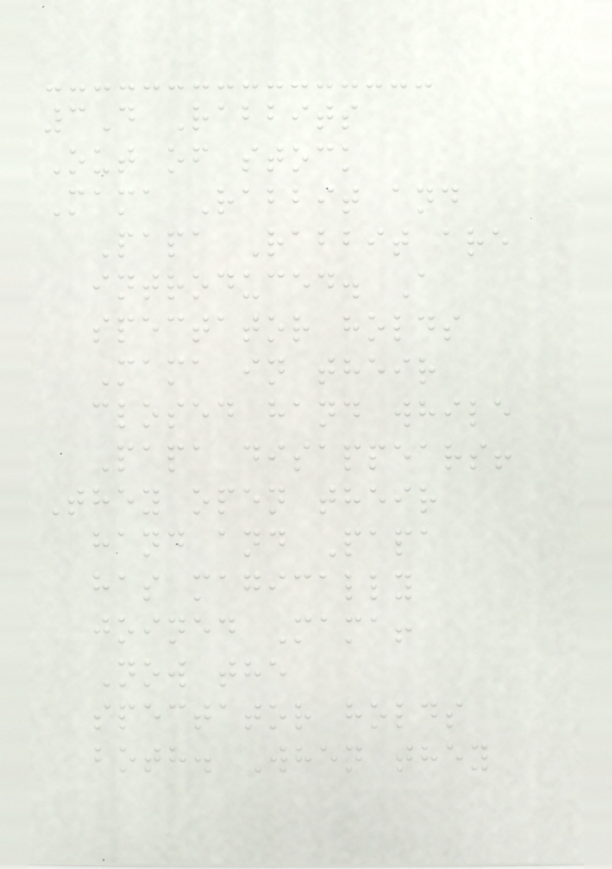3D Rabbits
Out of stock
Mama Rabbit and
Papa Rabbit are
introduced. A
spectator holds
Mama in their
closed hand while
Papa disappears!
They open their
hand and Papa
has magically
joined Mama!
Now the
spectator holds
both. When they
